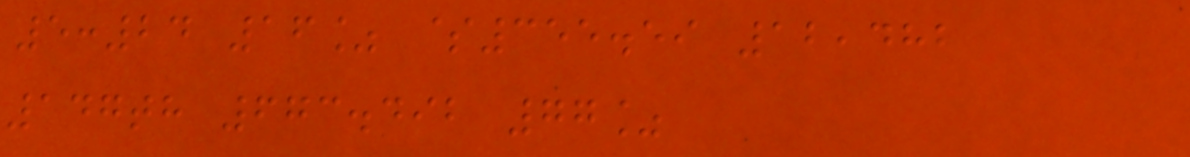5:24 16% $355.59 12,482
147th 673.492 77%
